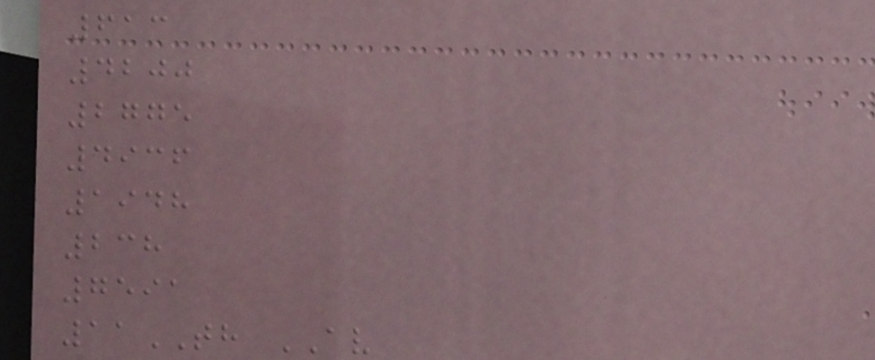613
4200
2775
4936
1948
238
7591
11TH AV
